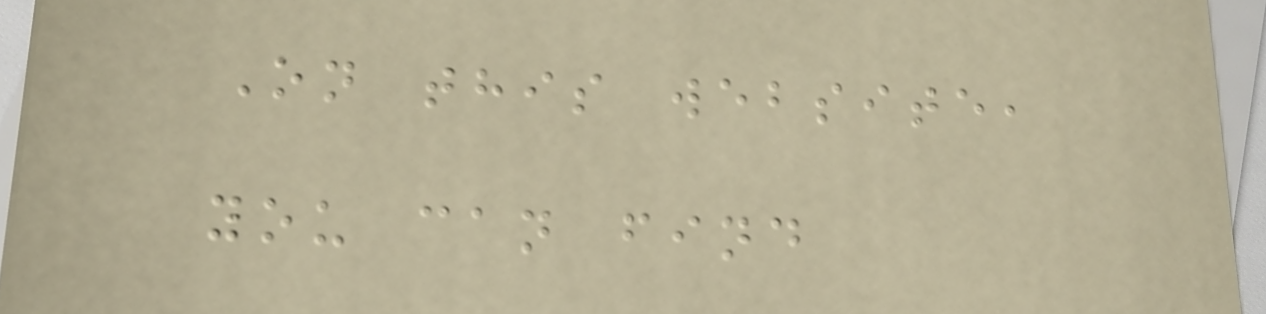On this website,
you can find
